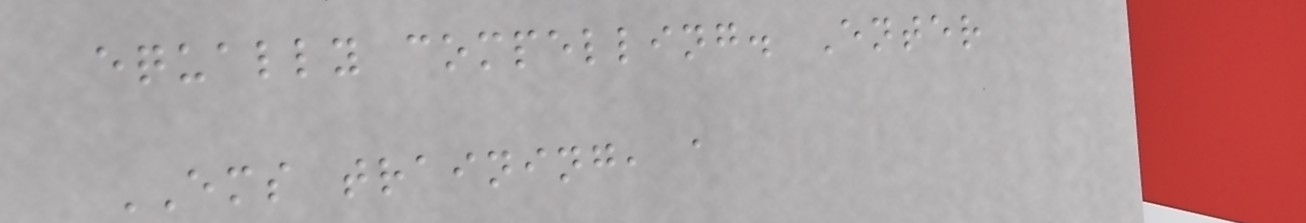equally compelling. Enter
EMS training, a
